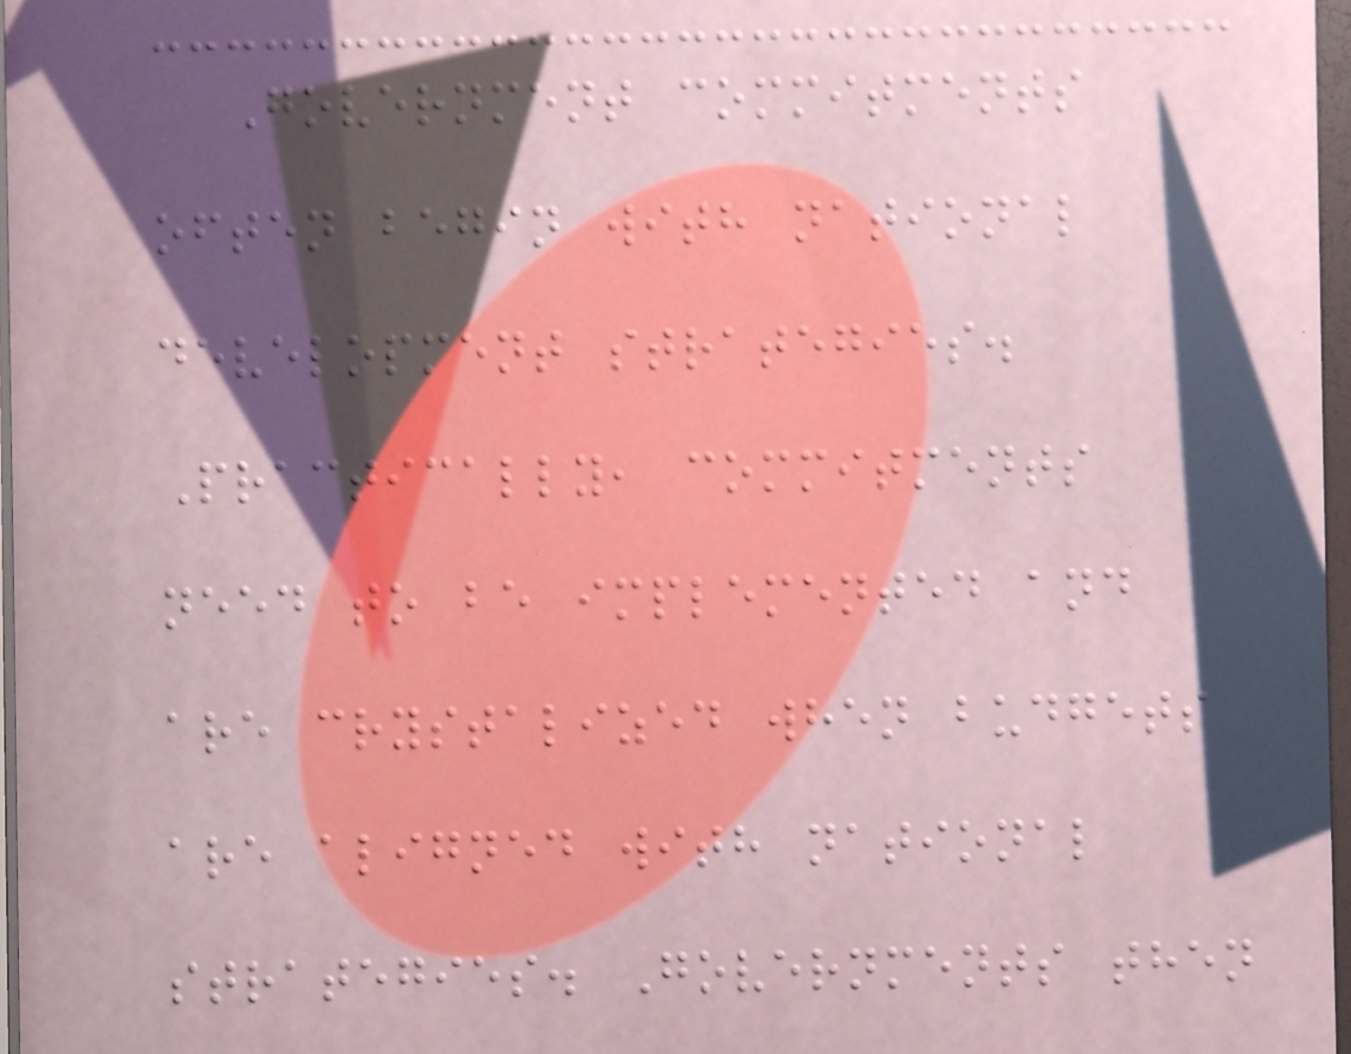Government commitments
often begin with national
development strategies.
Practically, commitments
need to be implemented and
are crystalized when budgets
are aligned with national
strategies. Governments then
